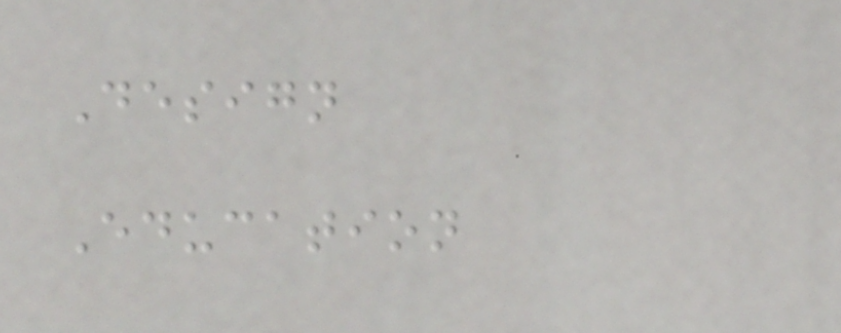Design
Education
